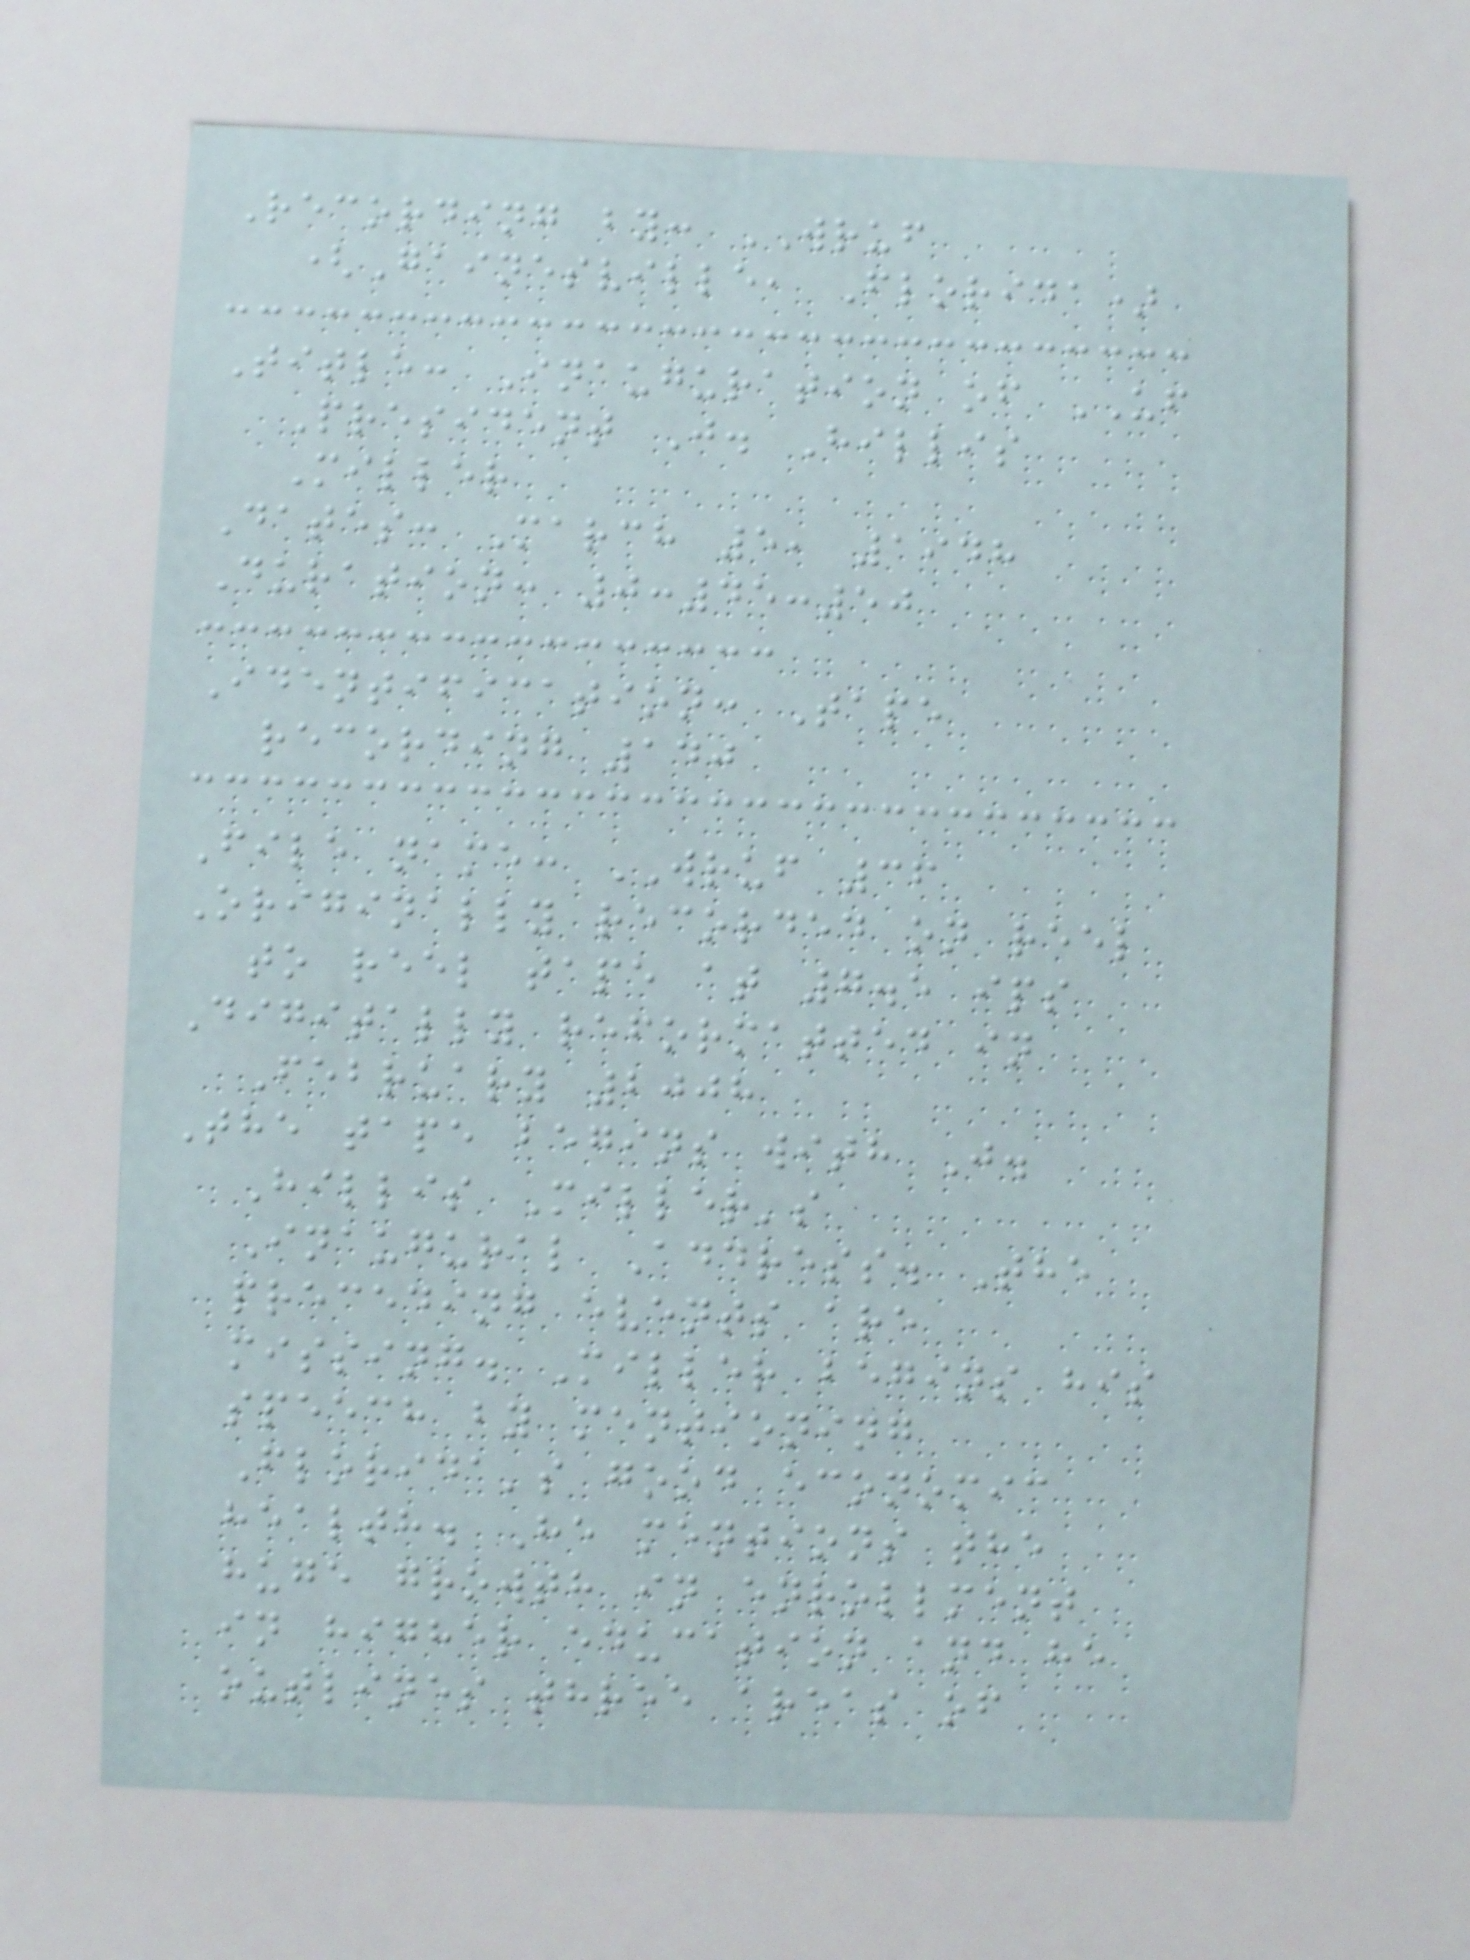Recording by: WRUF
(Gainesville, Florida)
Title: Inauguration of UF
President J. Hillis
Miller
Dates: March 5, 1948
Duration: 0:45:50
Identification: Tape
recording 140
File name: WRUF 36
Originally recorded on reel
to reel tape at 7.5 ips
Digitally reformatted in
February 2008
The tape begins with J.
Hillis Miller's
Inaugural Address. The
preceding events are
missing. Miller begins his
speech by mentioning
Florida's good economic
health. He mentions the
huge growth in enrollment
in higher education and he
outlines three areas of
